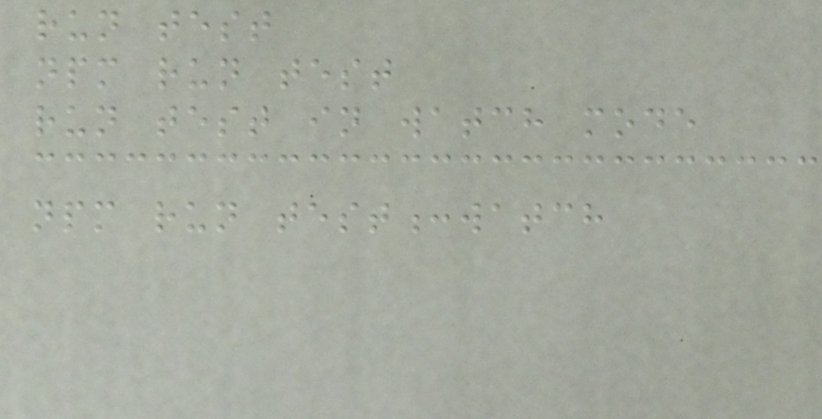run test
npm run test
run test in watch mode
npm run test:watch
